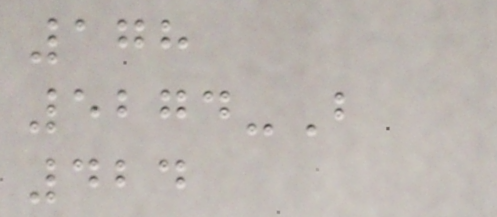178
5274-B
424
